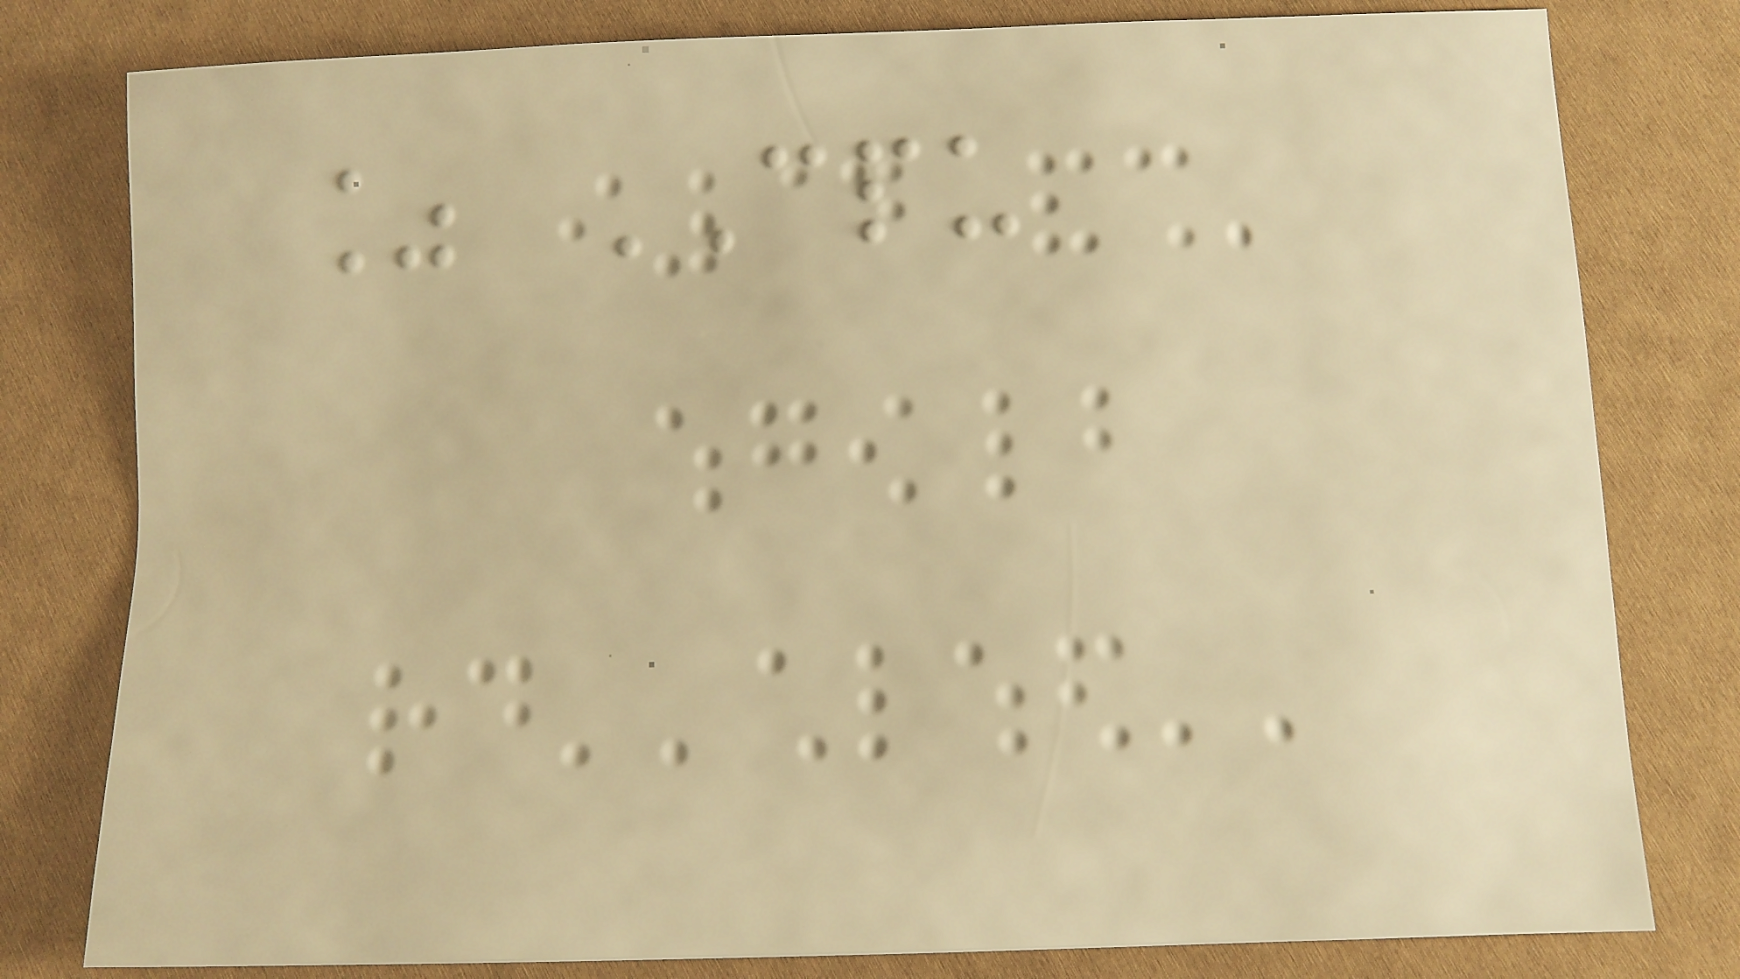% CPU
